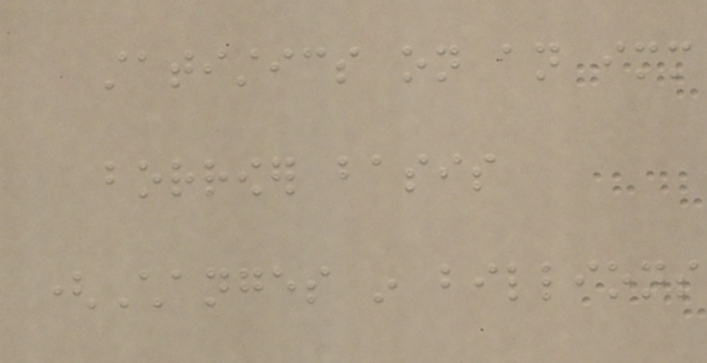statistics on an immediate
borrower basis
(Changes in billions
